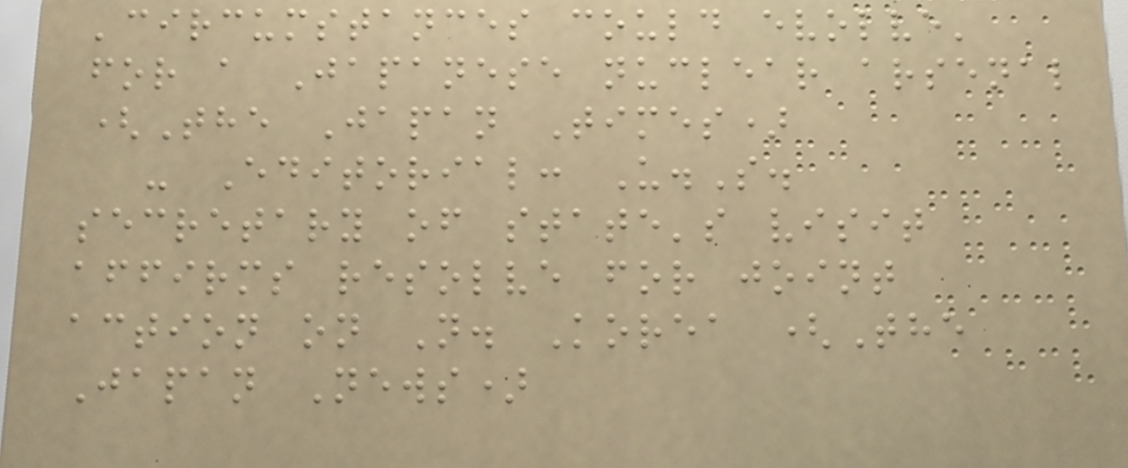'circumstances could evolve'
for a Japanese nuclear arsenal
(The Japan Times)
- Editorial: U.S.
secretary of state's visit
affirms resolve for joint
action on N. Korea (The
Japan News)
